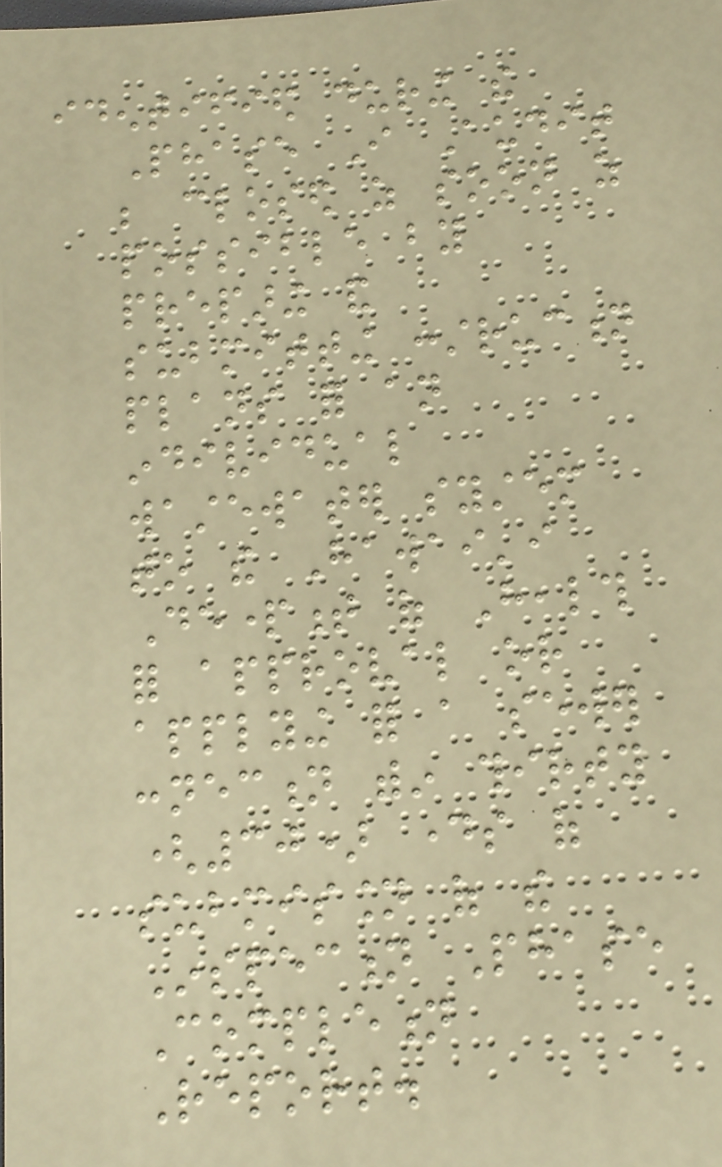identified during the
Phase I Audit
be closed as soon as
possible by
preparing and
submitting construction
plans for an
individual
wastewater system
to the Hawai'i
Department of Health
for approval or
applying for a sewer
connection within thirty
(30) days of
submission of the
Inspection Phase
Completion
Report.
